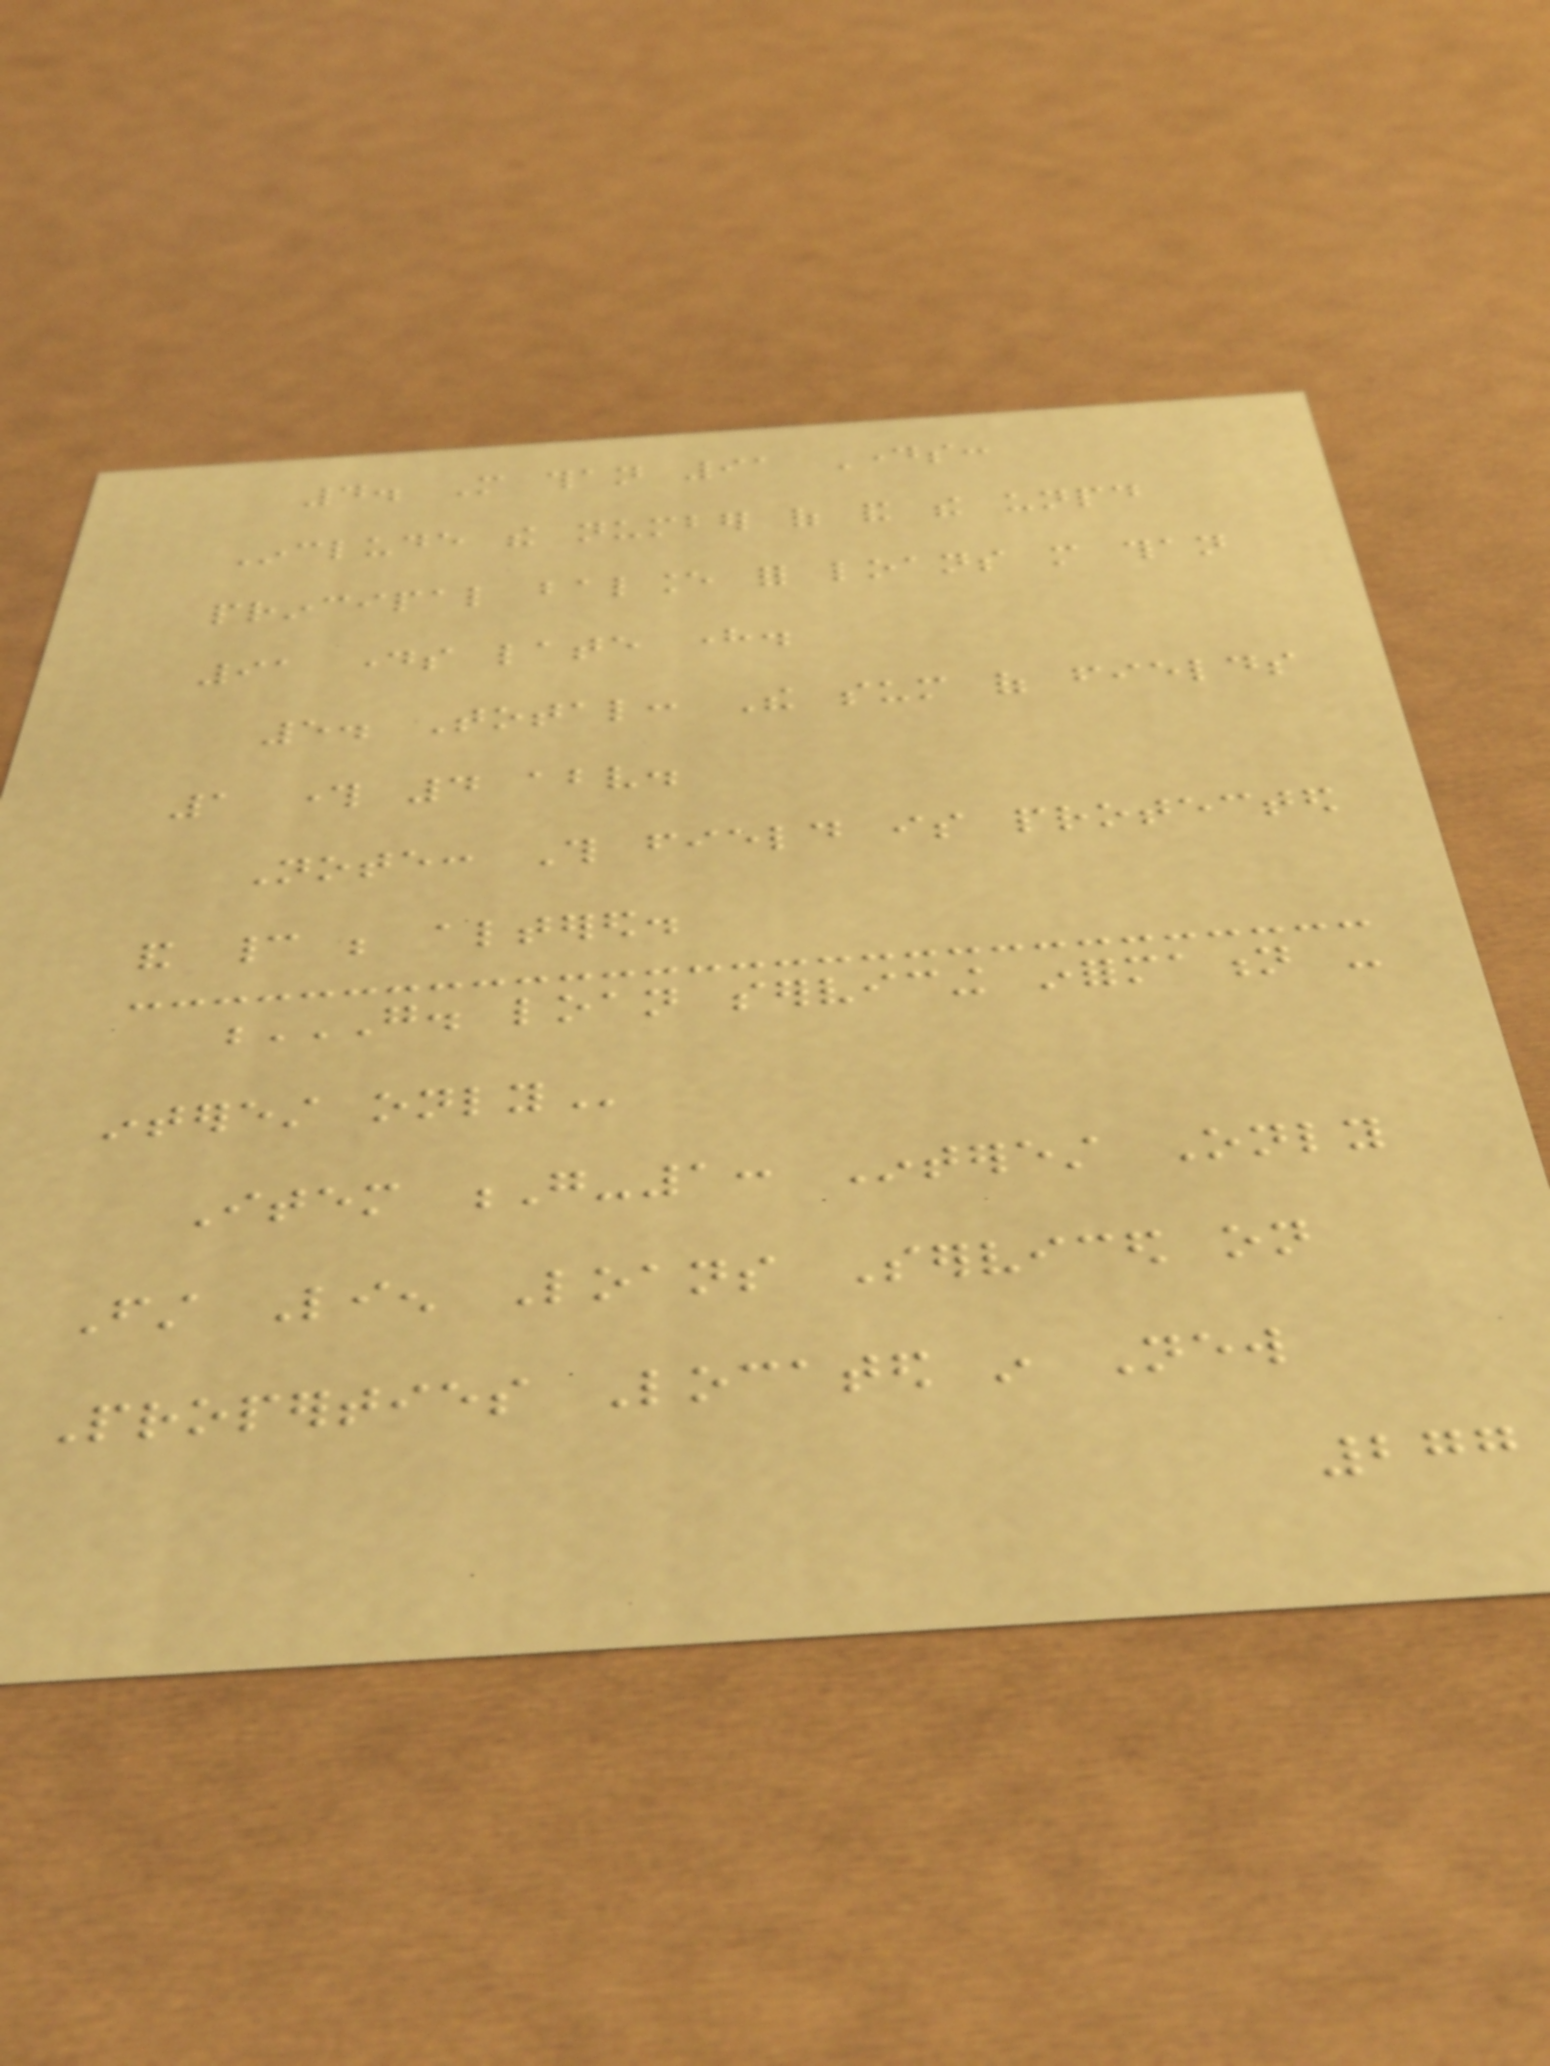4. More than 91 Days:
Include the number of and the unpaid
principal balance for loans more than
91 days late here.
5. Total: The sum of fields
1 through 4 above.
Note: This field is protected
and cannot be altered.
G. LOAN SERVICING INFORMATION -
INTEREST ONLY
Item G-1: Interest Only
First Lien Loans Serviced on
Properties Located in New
277
